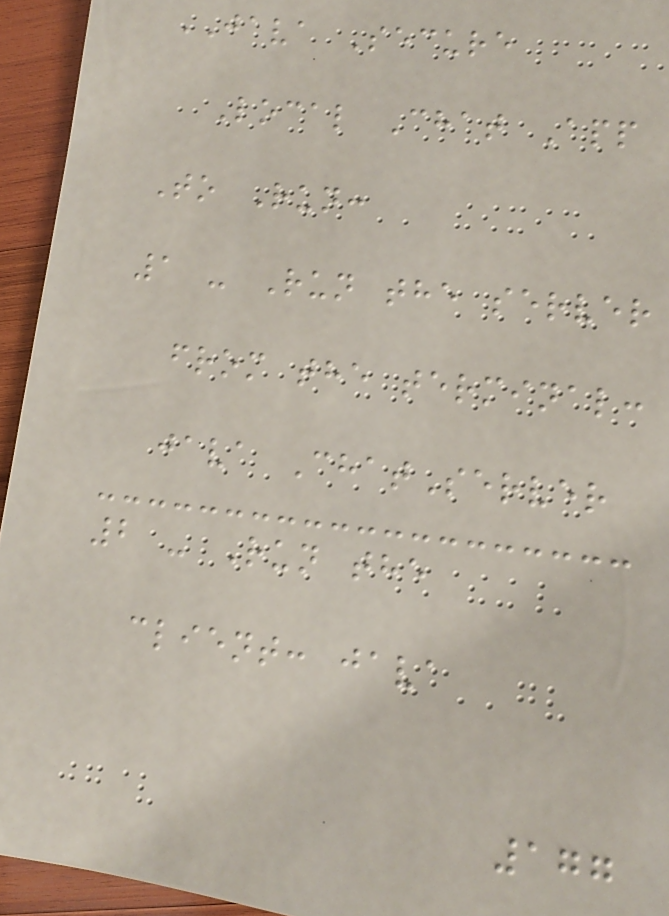JAVA Secure
Local Chat App
To Run:
1 - Run the server
from the terminal:
java ChatServer
2 - Run the
client: java
177
